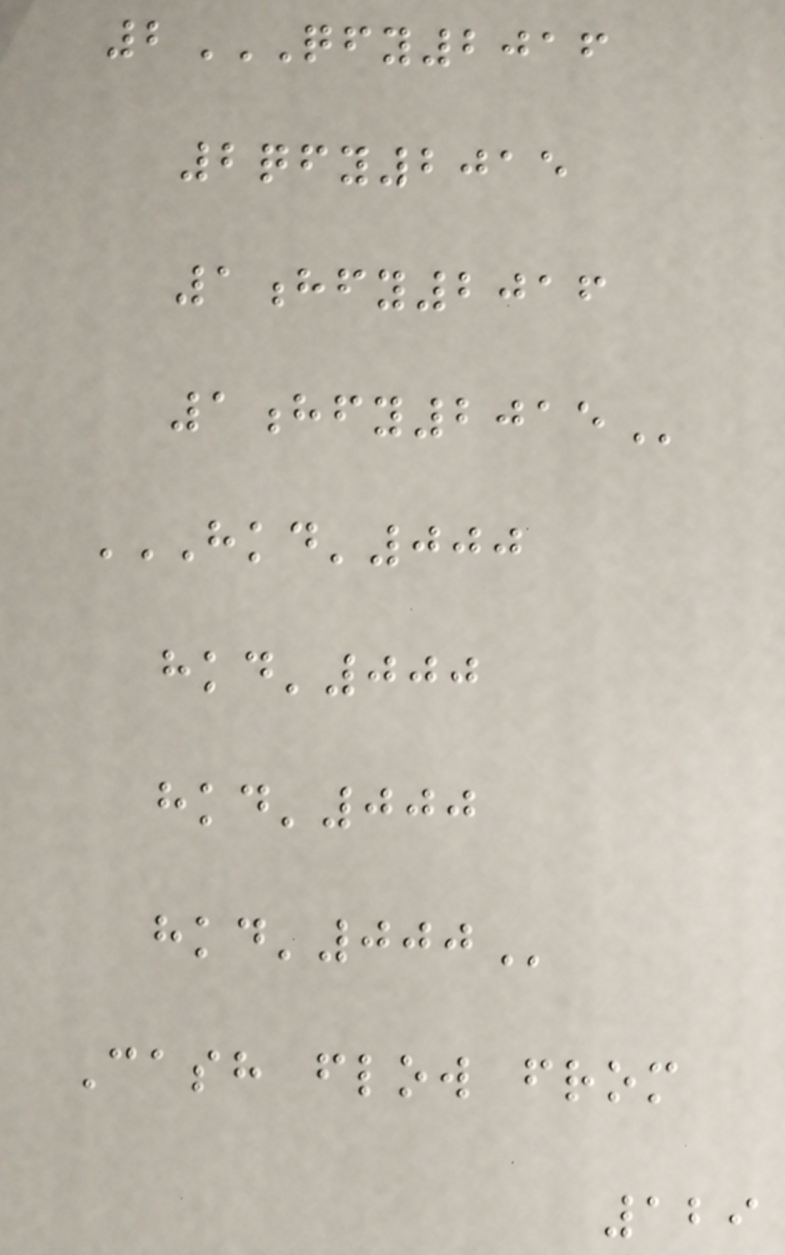2QFY2016
2QFY2015
1HFY2016
1HFY2015
HKD'000
HKD'000
HKD'000
HKD'000
Cash flow from
129
